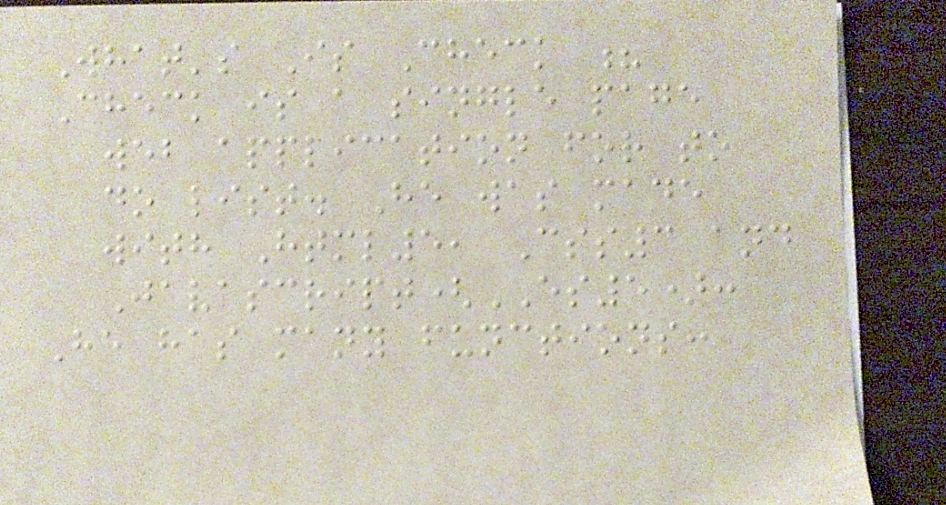What's Is Check ?
Check is a single page
web application for to
do list. He was made
with Html5, Css3 and
Javascript(ES5):
He has many functions:
